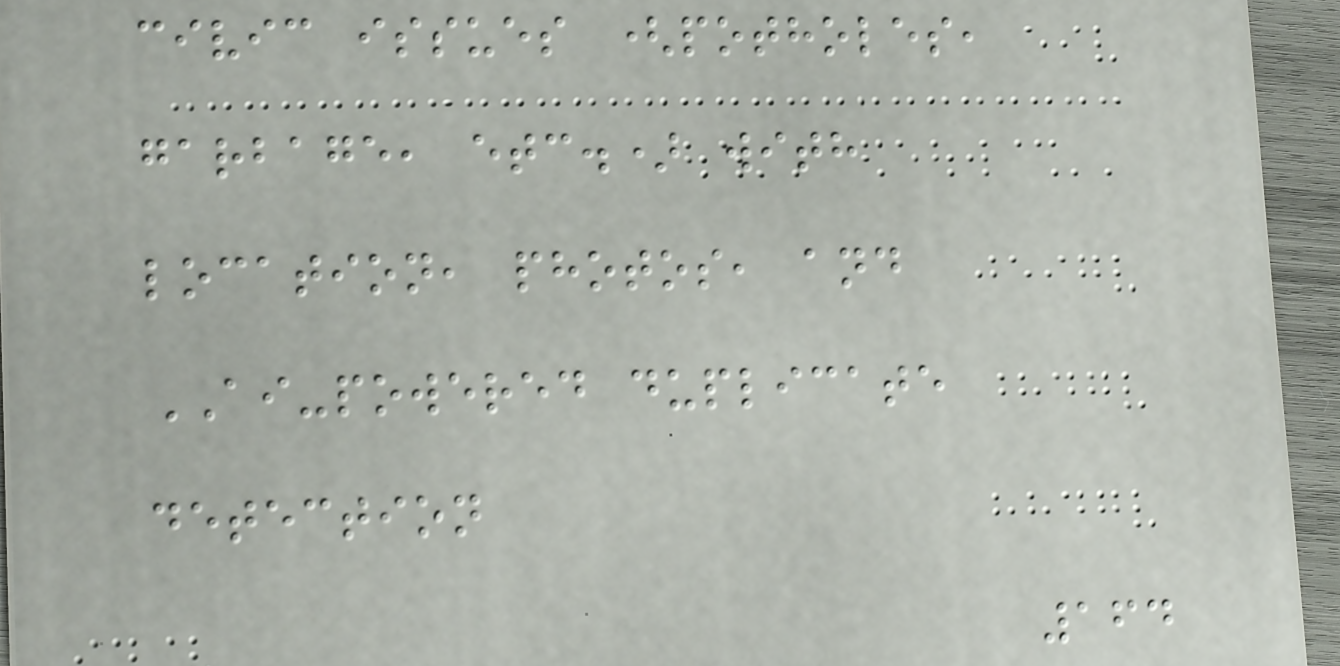civic issues (potholes,
garbage, etc.) with
location, photos, and
AI-powered duplicate
detection
164
